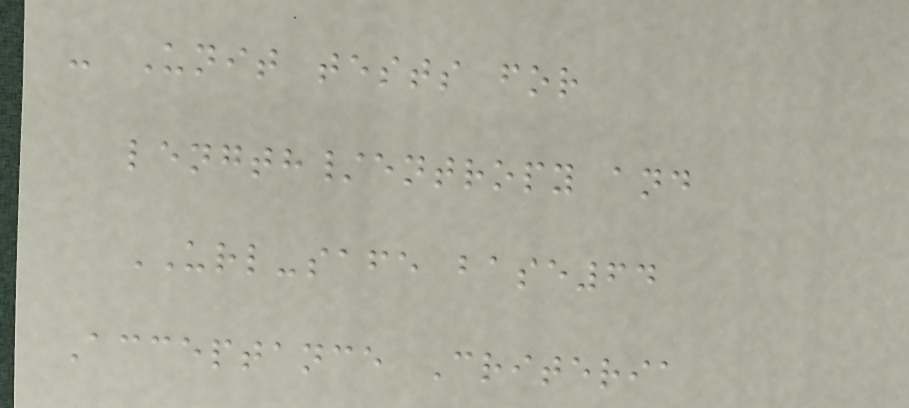- Unit tests for
length/entropy and
URL-safe base64
Acceptance Criteria
